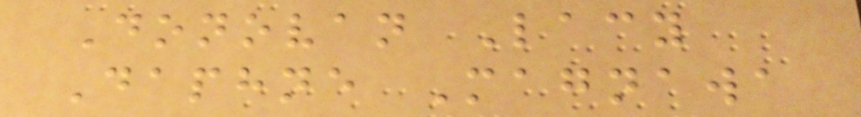Donovan Lacy
Daphne Magnawa
